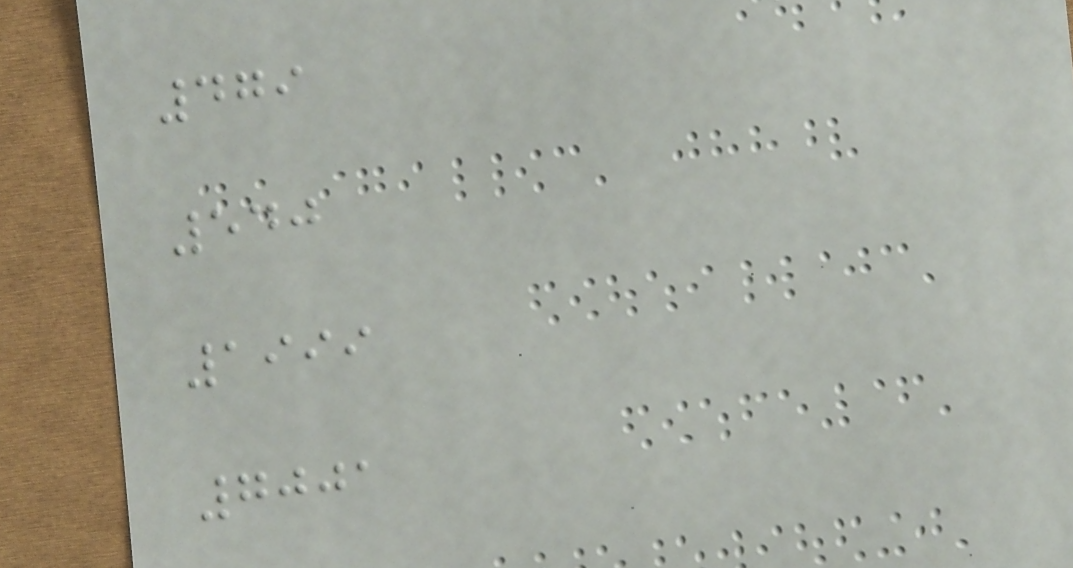479
540
1999
7001
